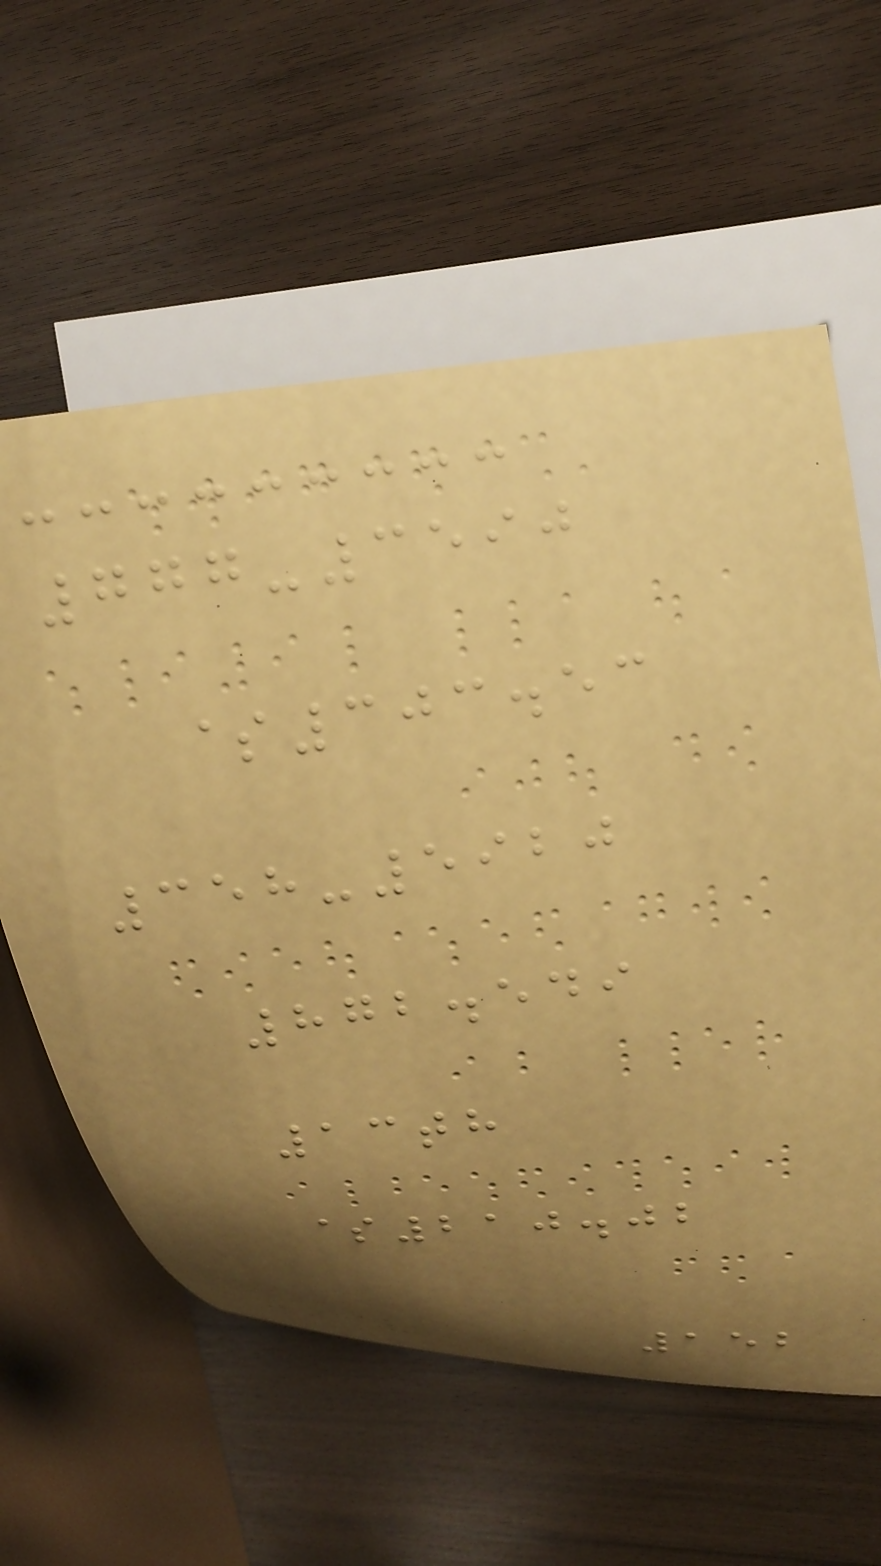777-3590
$303.53
358-5920
872.549
13th
$210.02
152
